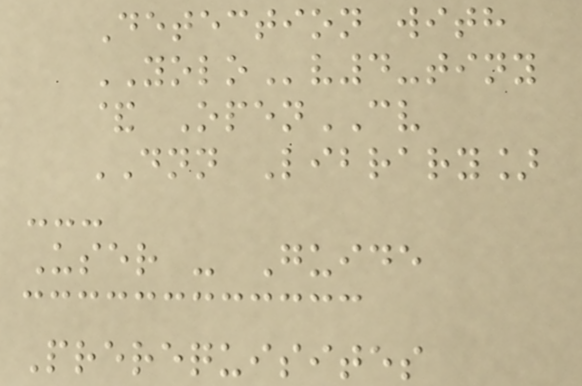Detection with
YOLOv4-tiny
& OpenCV
DNN Library]
---
User - Guide
Prerequisites
